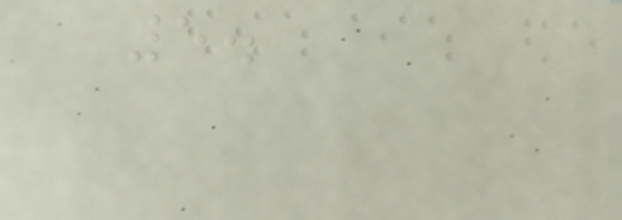5.
